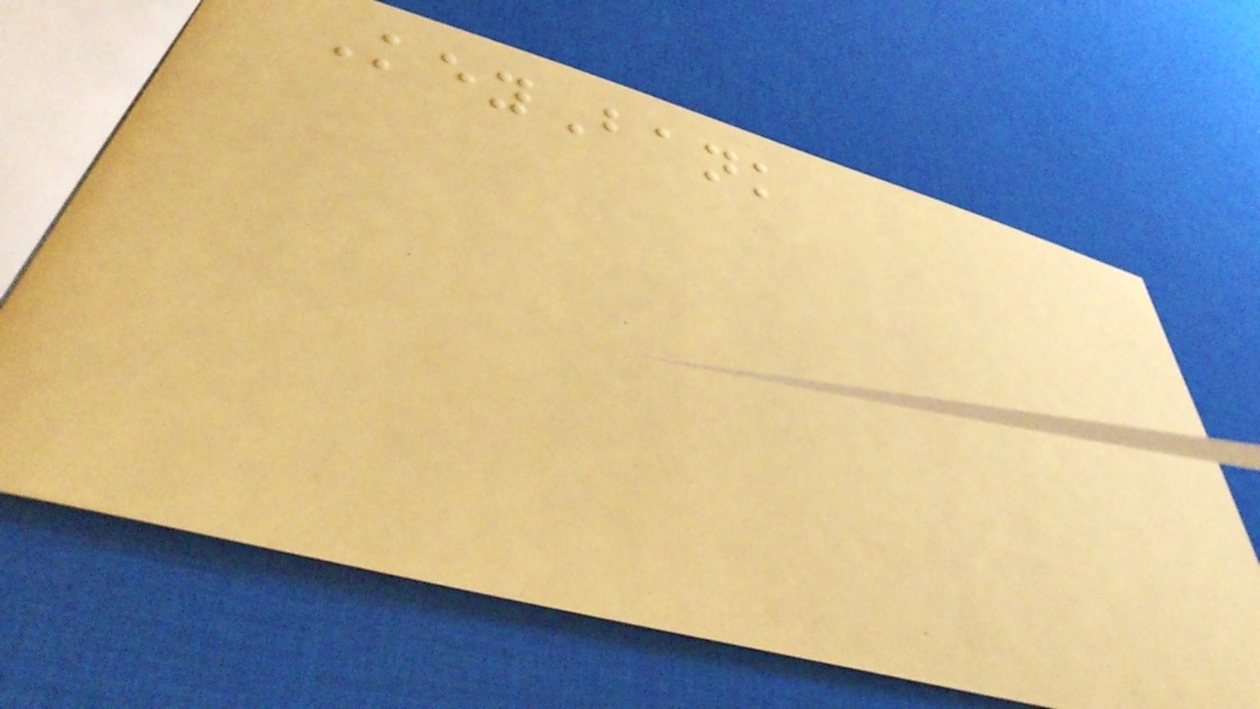KeyBank
